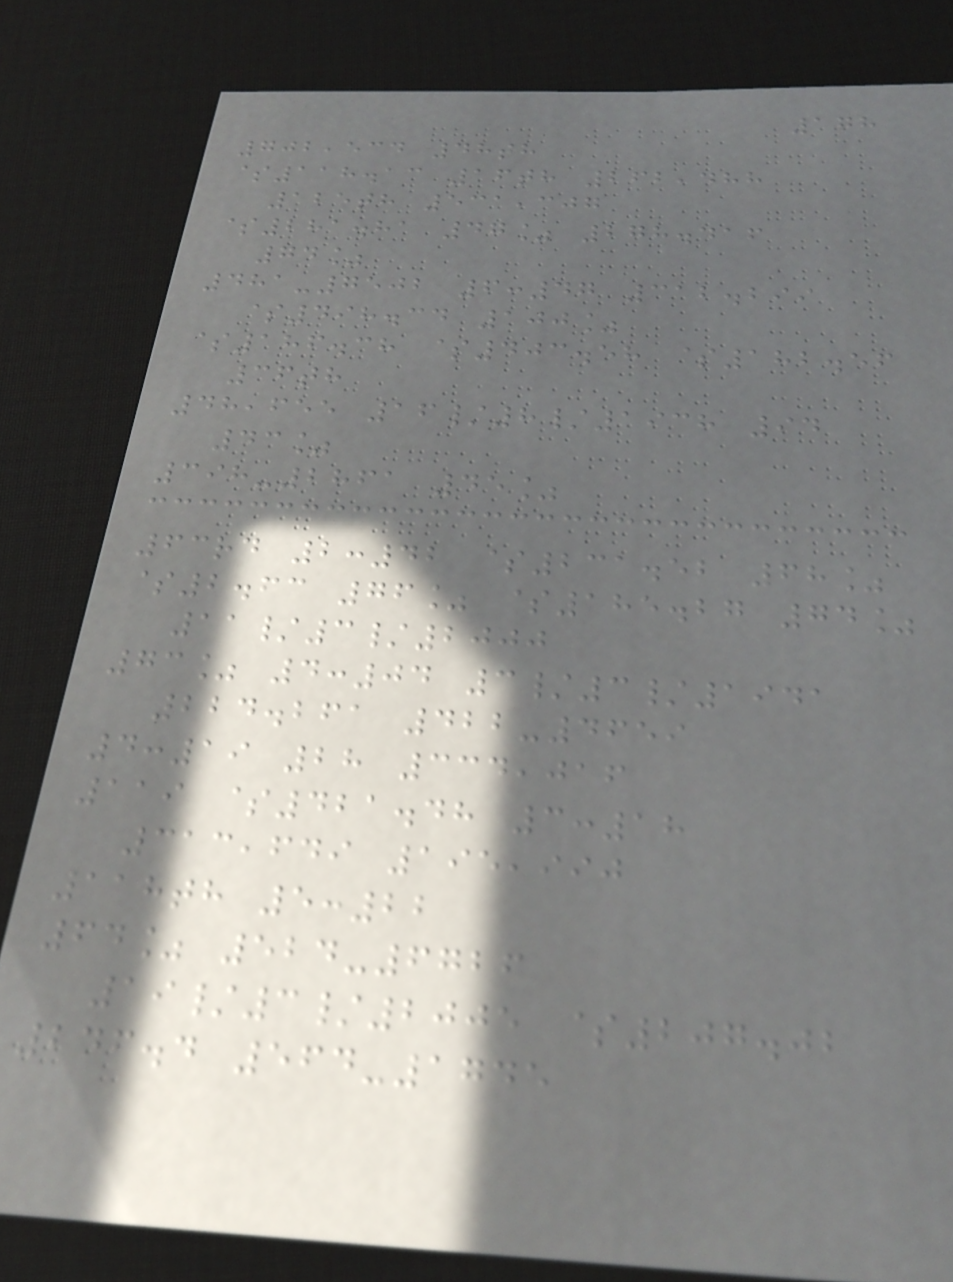178
702,534 48th
$118.13 16th 262,488
125th 531,307
$281.81 47% 278.416
74%
481-7502 6:47 312.299
$498.34 100%
$186.38 $403.58 $182.56
36th
48,655 16/8/1938 94
43%
398-2861 45%
63rd 2:42 $231.52 68%
$2.63 76% $185.27 74%
11/3/2000
73% 4:04 3/3/1941
224.261 422-4659
4:19 28 334,016
119 $421.48 3:18
313,649 195,990
118th 5:22
64% 524-6726
19/3/2005 $207.02
246.4 564-1745
